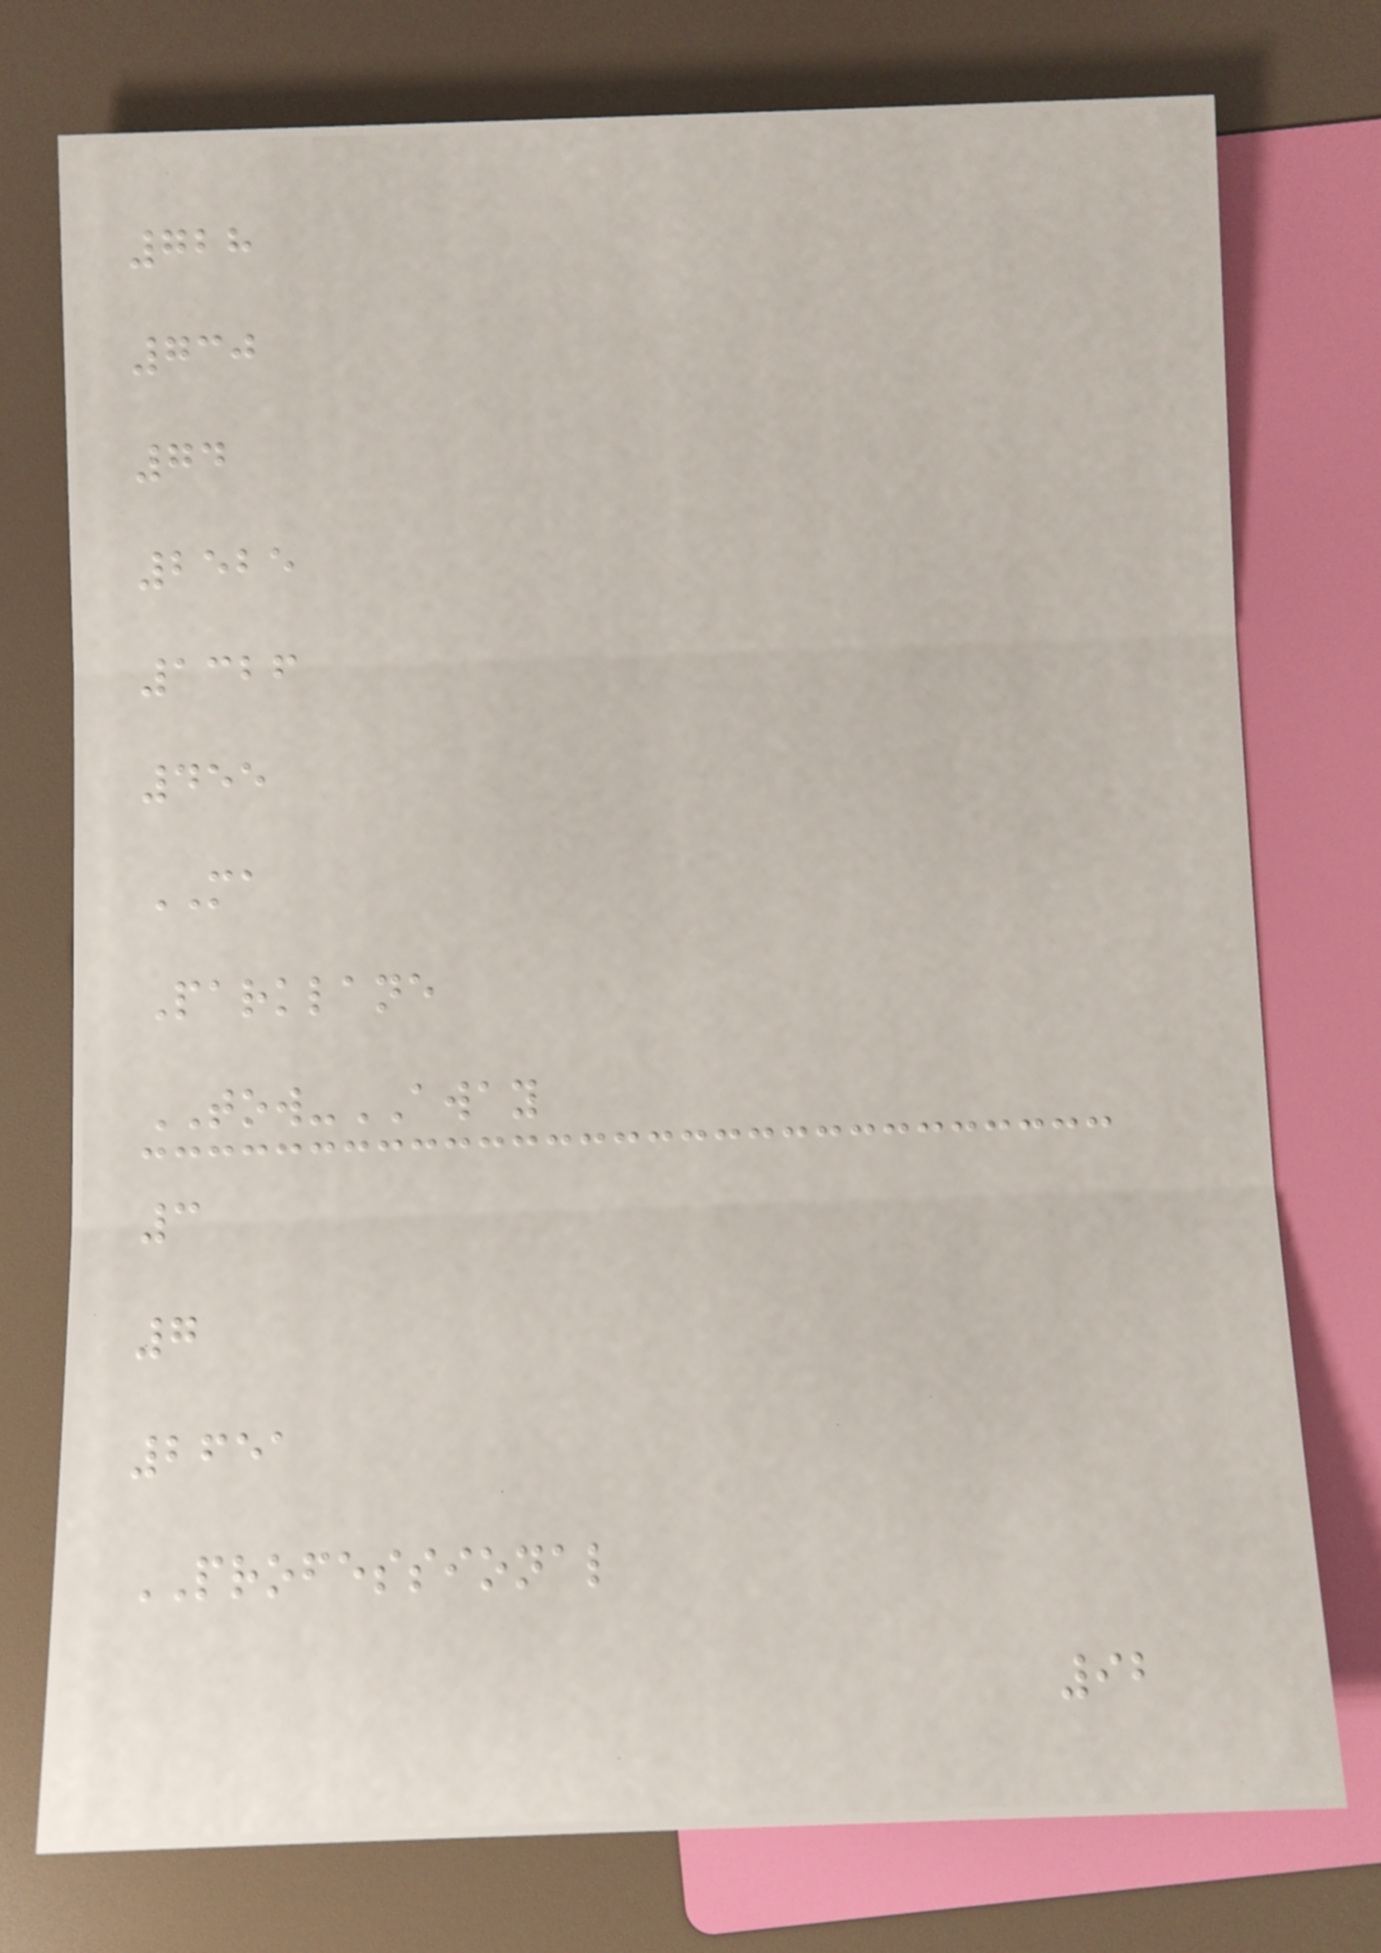728
730
74
2525
1326
455
MA
Parklane
TOW-AWAY
3
7
2651
PROFESSIONAL
92
